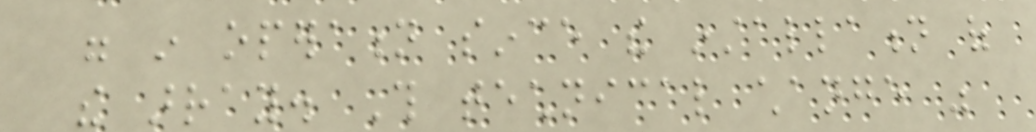were in operation since the installation of
the array. This technical change was
